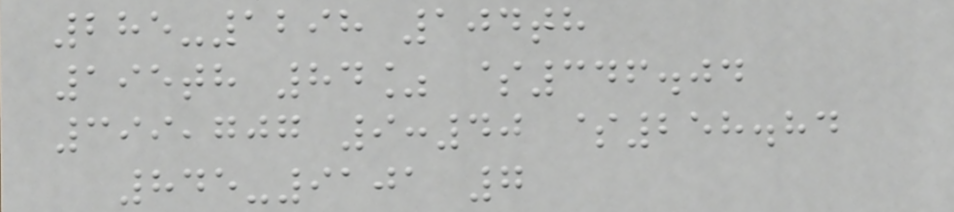285-1298 104th
195th 84% $346.04
399,707 9:40 $258.84
845-9101 7
